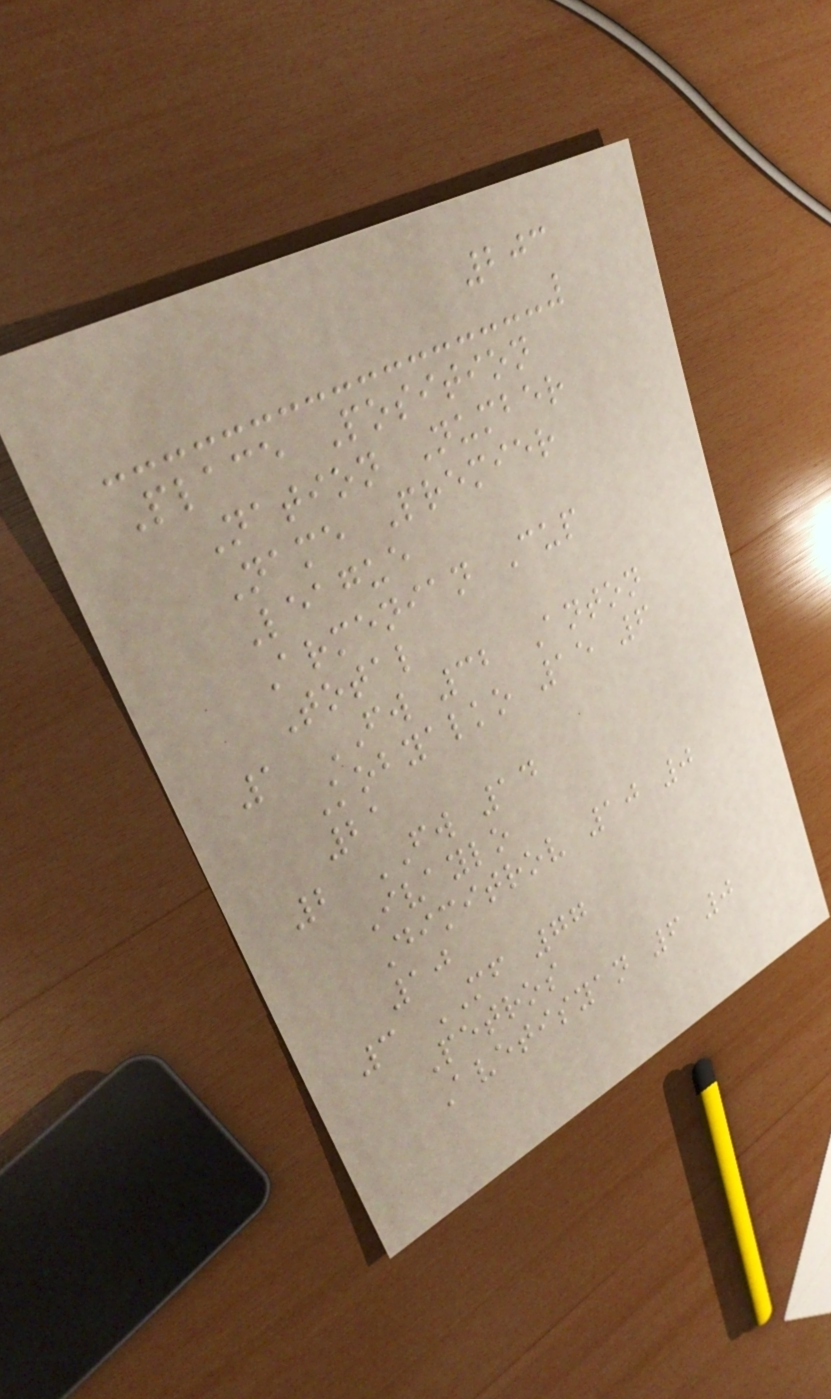203
Place Position
Nation Number
Name Premier
League
Armenian Cup
Total
1 FW 32 Anton
Kobyalko 15 6
21
2 FW 14
Ivaylo
Dimitrov 10 0
10
3 MF 77
Petros
Avetisyan 6 0
